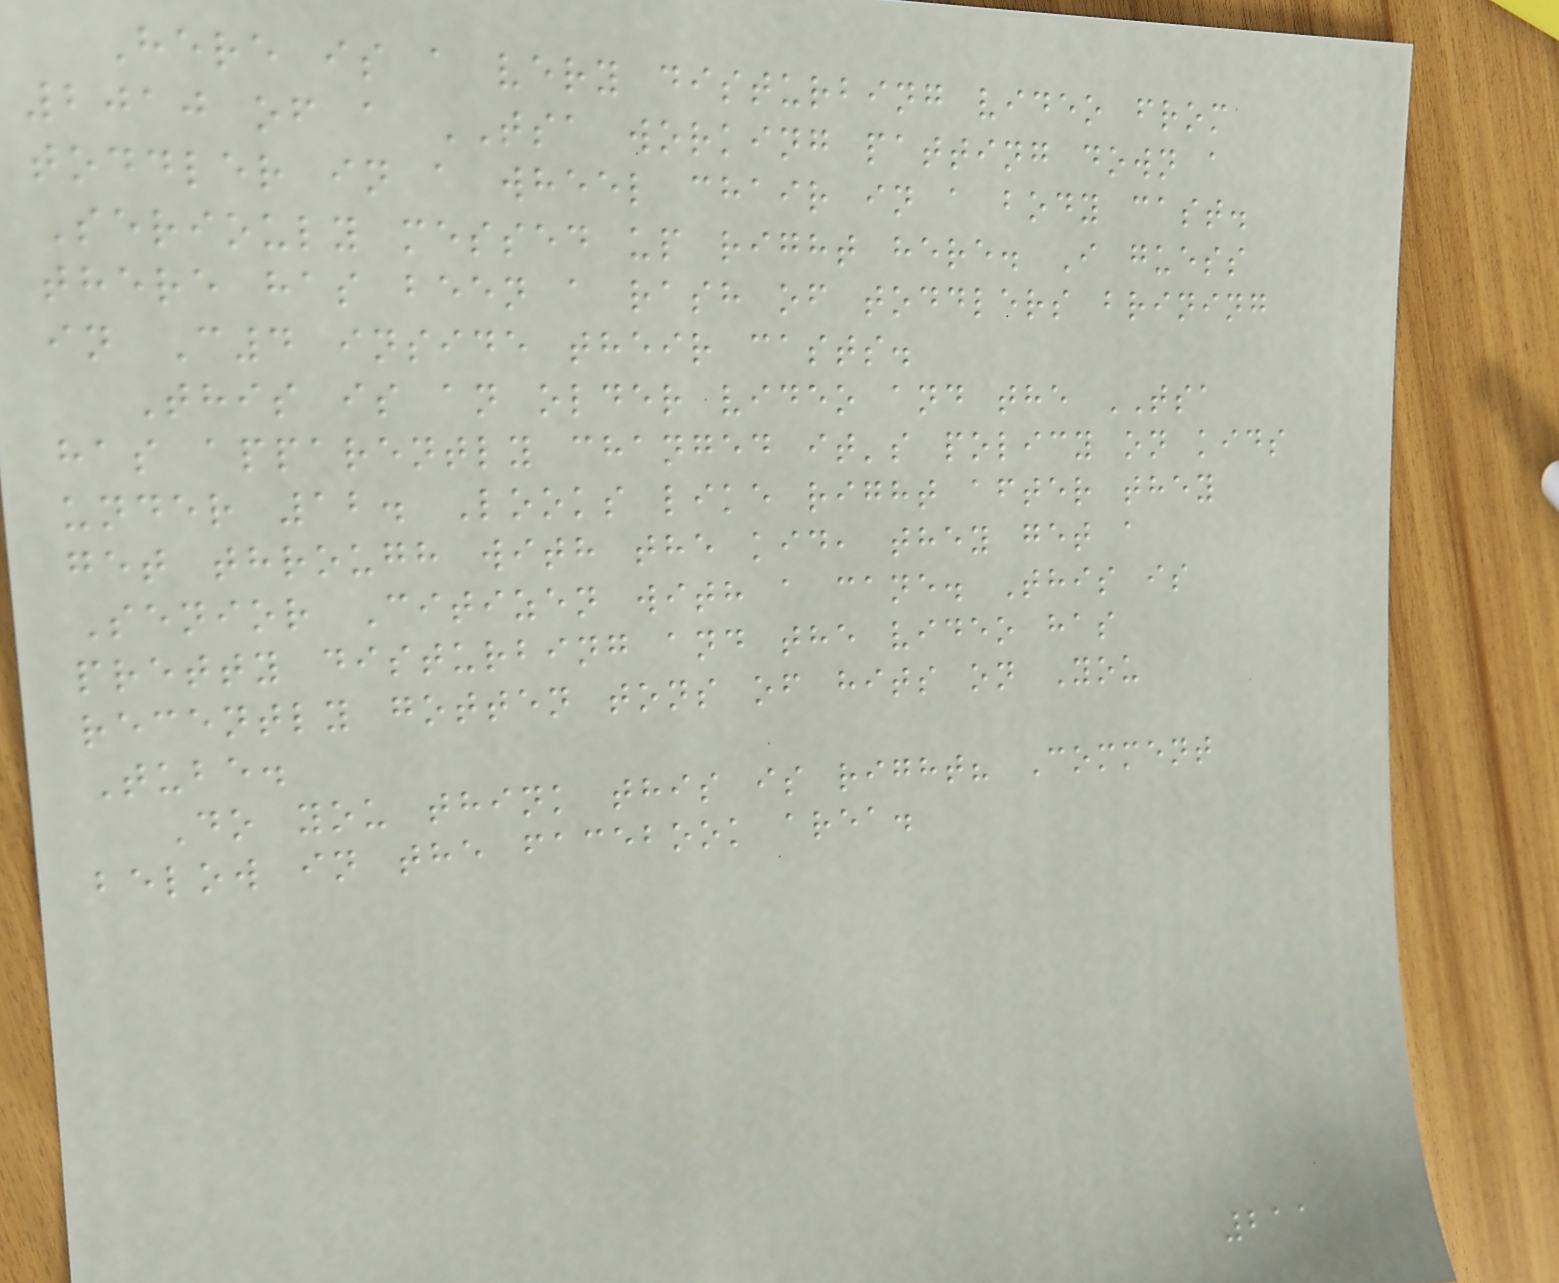Here is a very disturbing video from
2010 of a TSA working patting down a
toddler in a wheel chair in a body cast.
Seriouly messed up right here. I guess
there has been a rash of toddlers brining
in C4 inside their casts.
This is an older video and the TSA
has apparently changed it's policy on kids
under 12. Looks like right after they
get through with the kid, they get a
Senior Citizen with a cane. This is
pretty disturbing and the video has
recently gotten tons of hits on You
Tube.
Do you think this is right? Comment
below in the facebook area.
211
